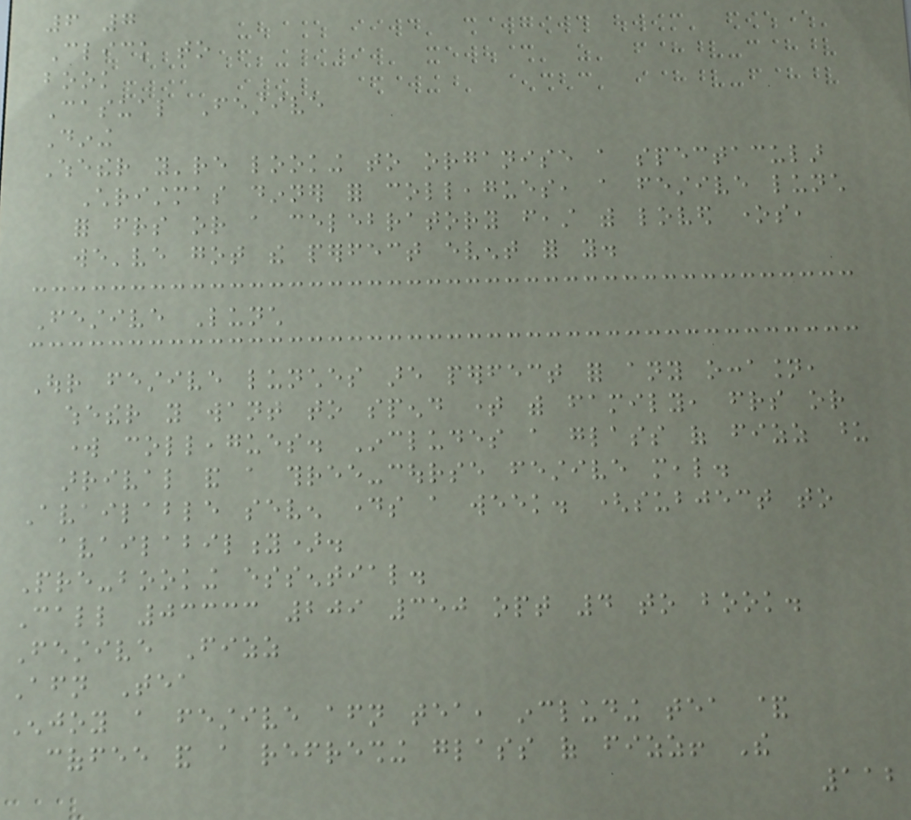6 7
Click to
book
Casual Festive
Dining
Whether you're looking to organise a spectacular
Christmas dinner for colleagues, a festive lunch
for friends or a celebratory feast with loved ones,
we've got the perfect event for you.
Festive Lunch
Our festive lunches are perfect for any occasion,
whether you want to spend time with family, friends or
work colleagues. Includes a glass of fizz upon
arrival and a three-course festive meal.
Available seven days a week. (subject to
availability).
Pre-booking essential.
Call 03333 209 350 opt 4 to book.
Festive Fizz
Afternoon Tea
Enjoy a festive afternoon tea, including tea &
coffee and a refreshing glass of fizz! The
112
